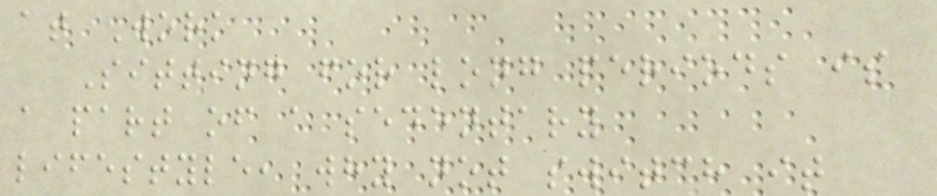at Work
Sitting for long periods is
a part of a sedentary
lifestyle, why not switch it
